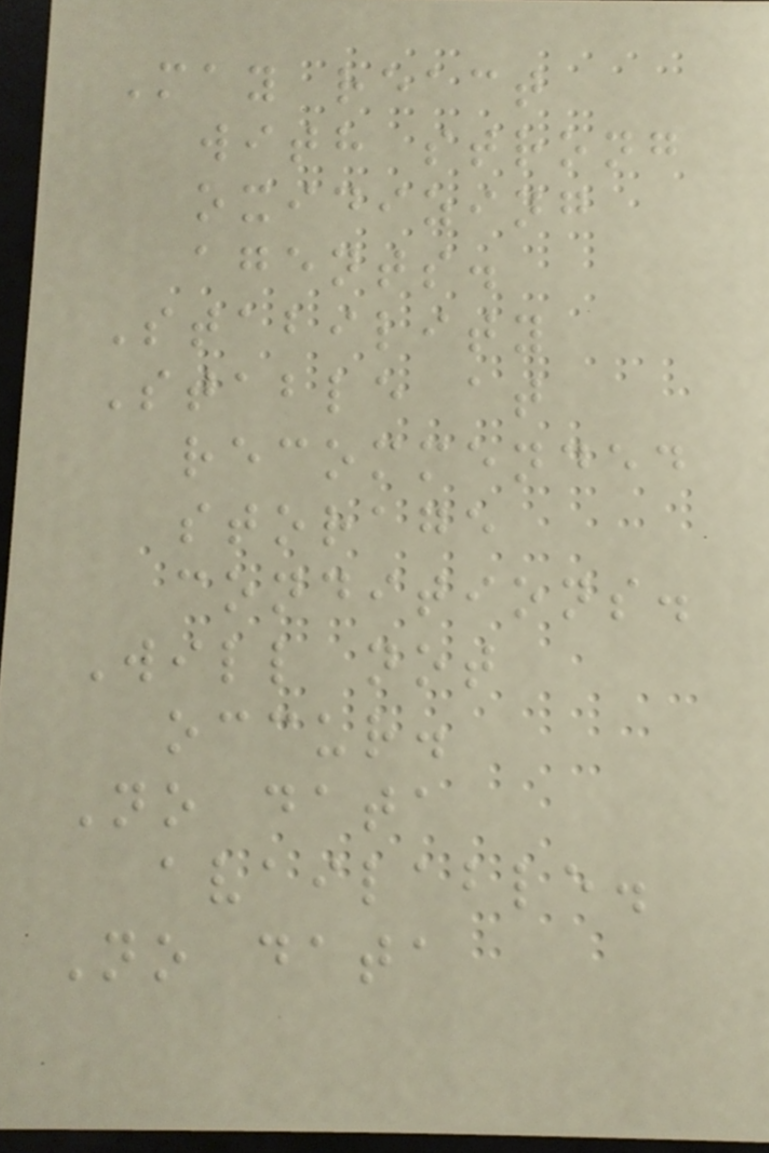May react
with strong
oxidizing
agents.
Stability
Stable at
recommended
storage
conditions.
Will not
occur.
No data
available.
No data
